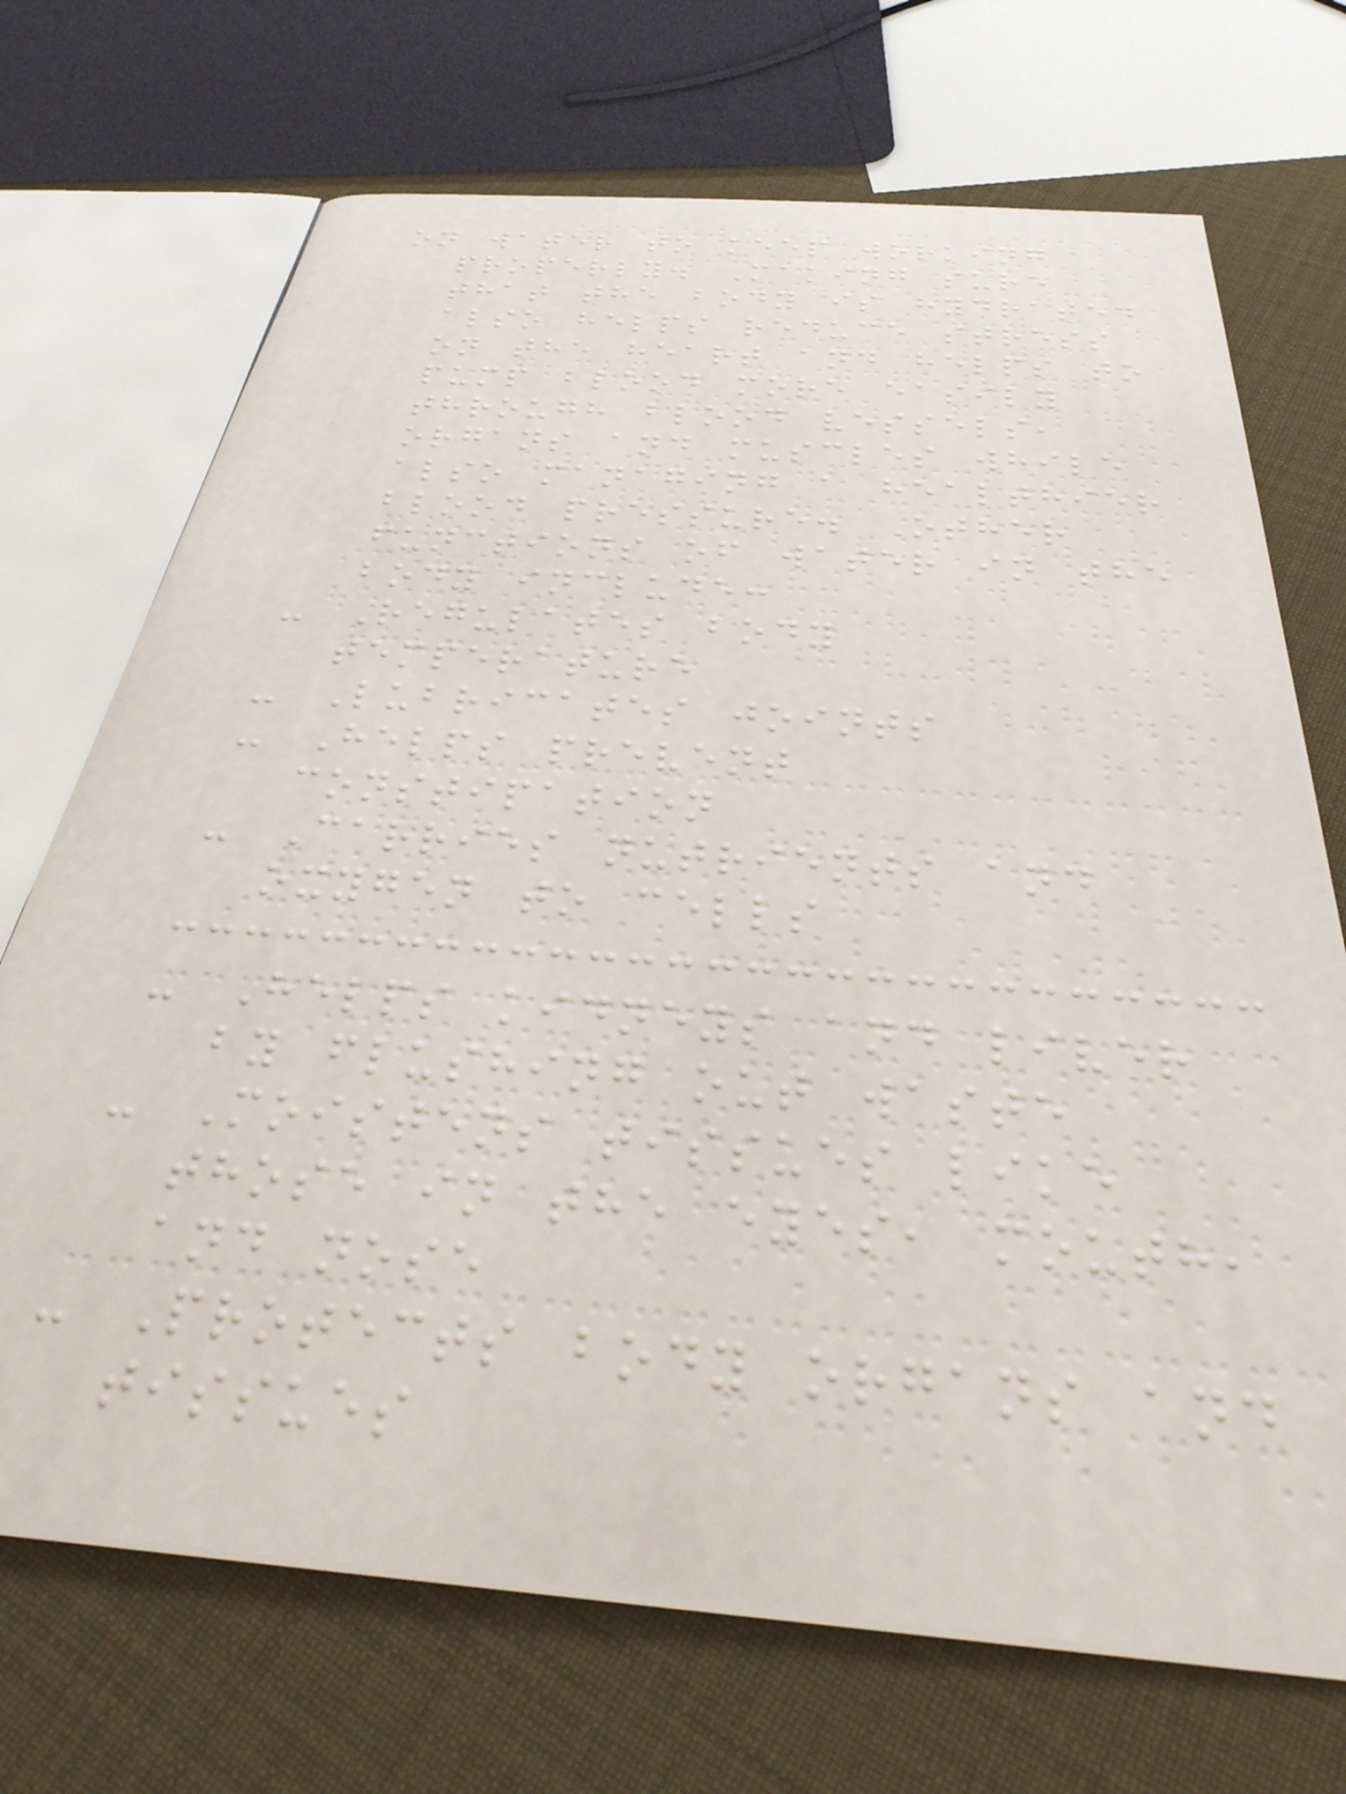on water to keep working
properly. Making sure
that the body is hydrated
also helps reduce stress
on the heart and helps to
pump blood more easily
through blood vessels,
organs and muscles while
also managing a healthier
blood pressure. Other
functions of water in the
body include:
- Regulates body
temperature
- Lubricates joints
- Helps prevent
constipation
- Carries nutrients and
oxygen to cells
- Helps kidneys and liver
by flushing out waste
- Moistens tissues like
those in the eyes, mouth,
and nose
- Protects body organs and
tissues
